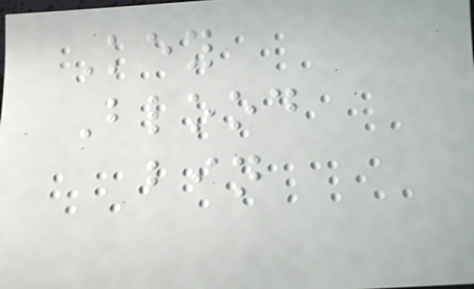Key
Blood
bin
